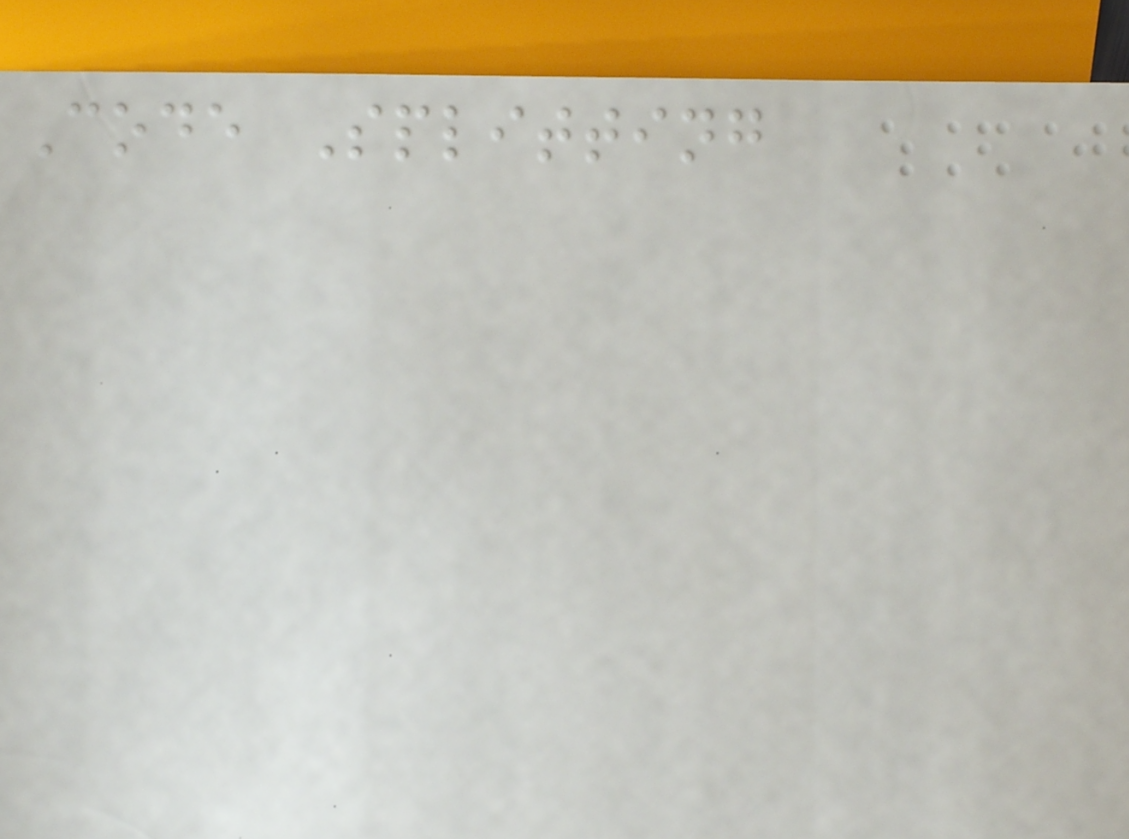Code Splitting
